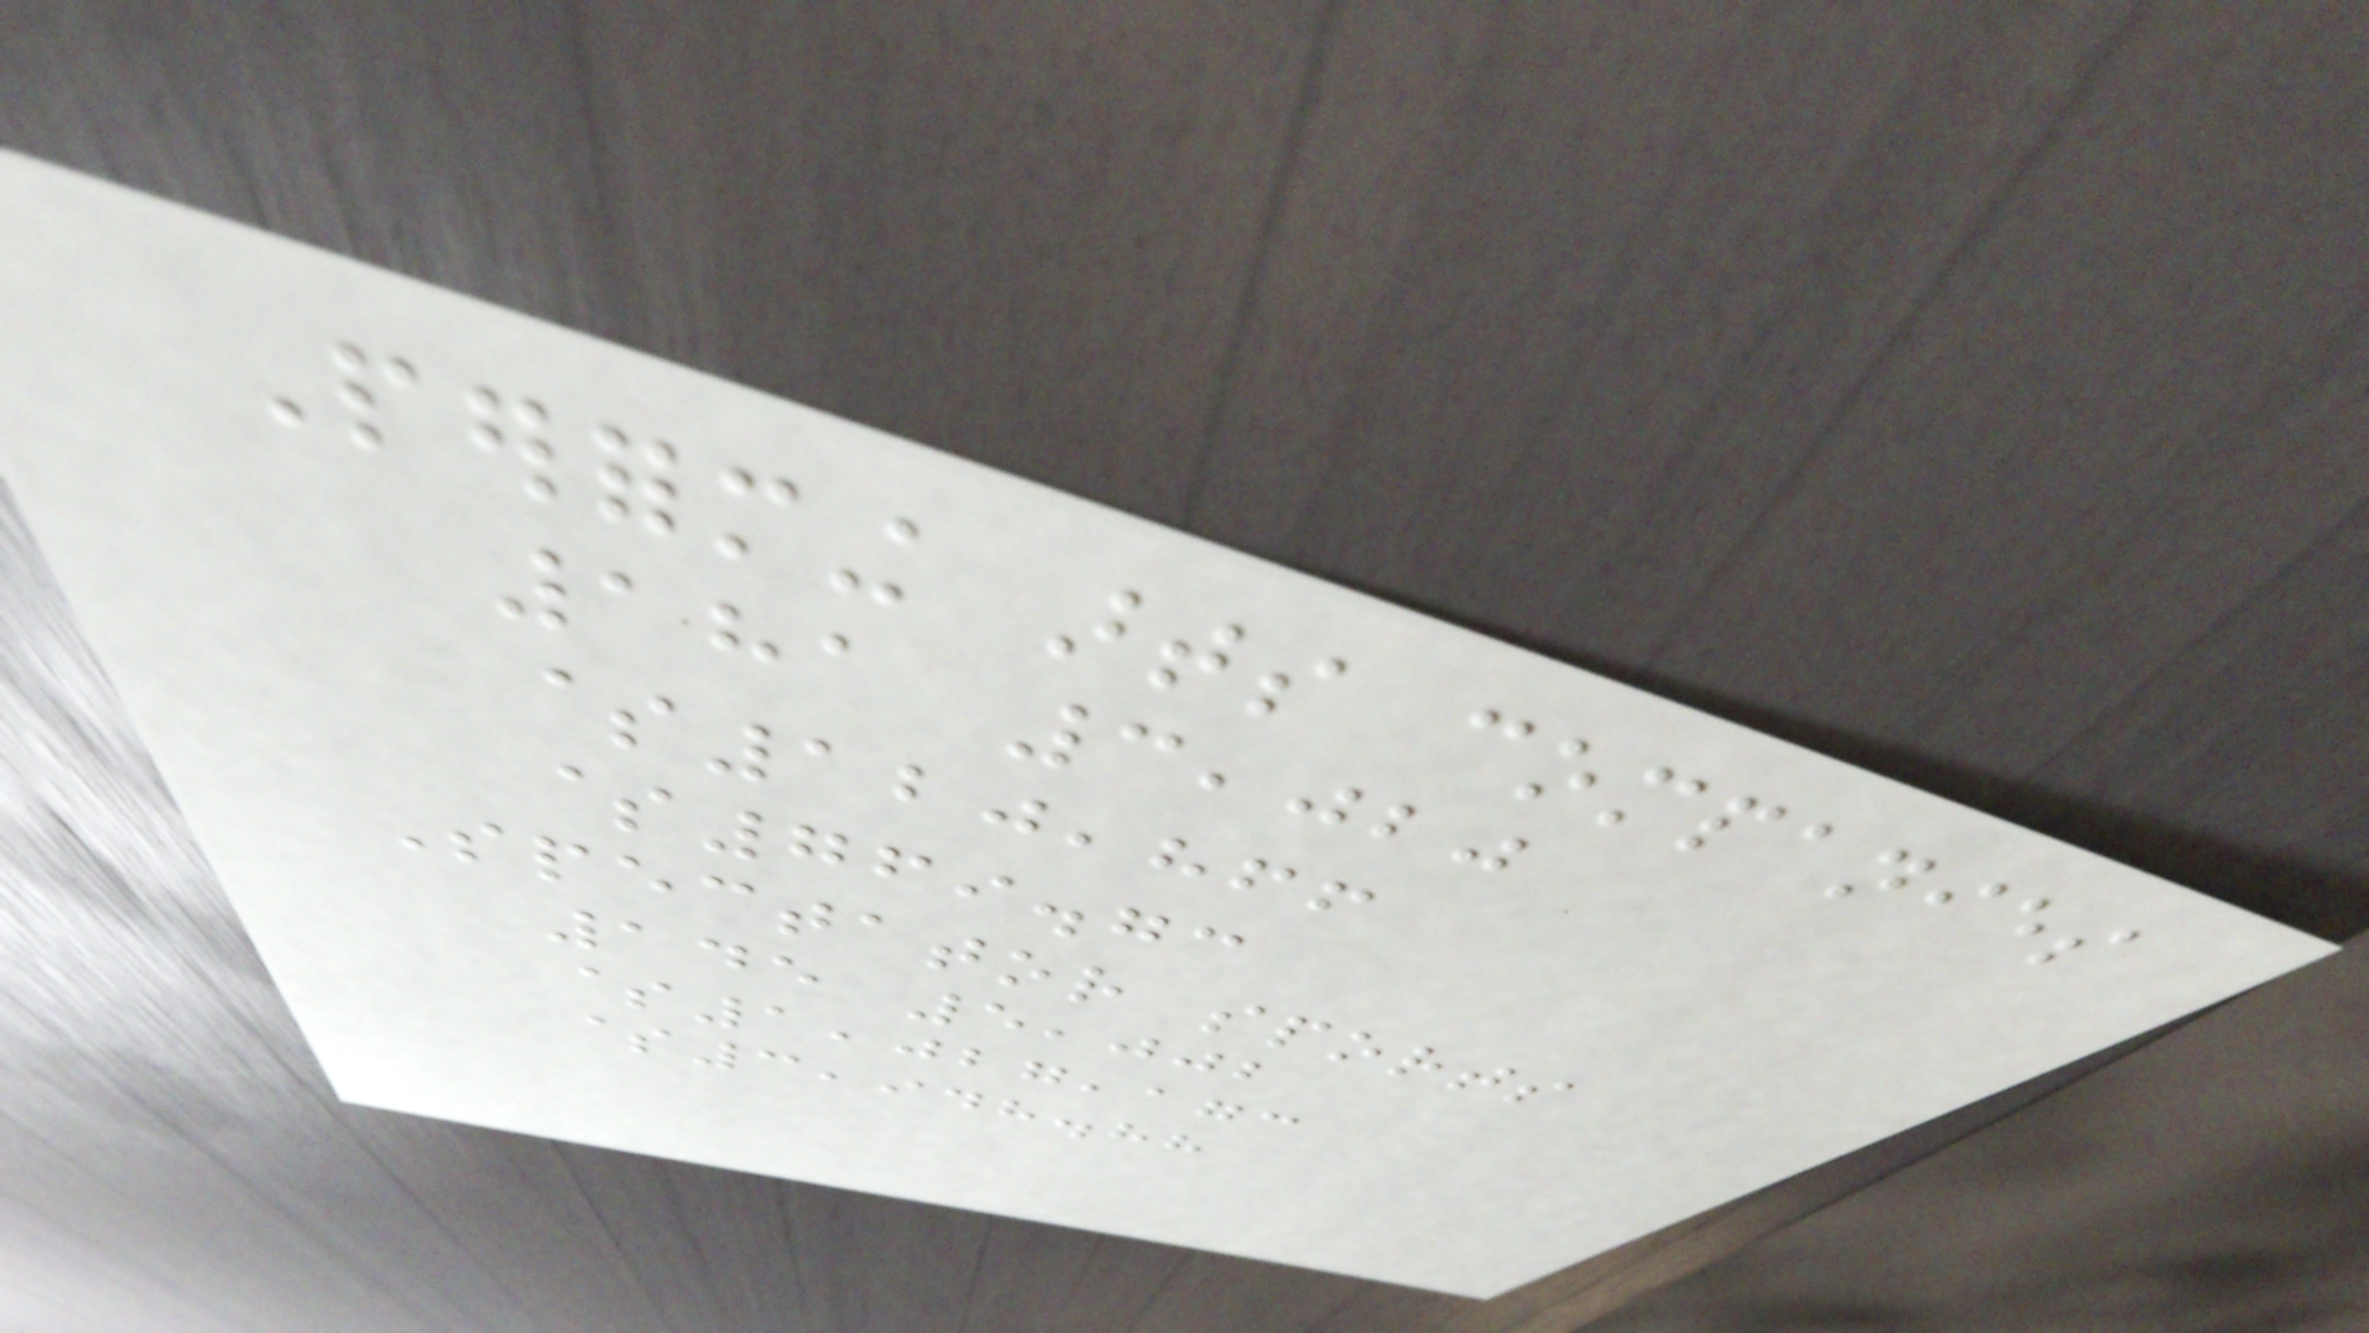Performing arts companies
181 3,020
$120,866
$769.73
Spectator sports
145 5,002
$1,027,173
$3,948.88
